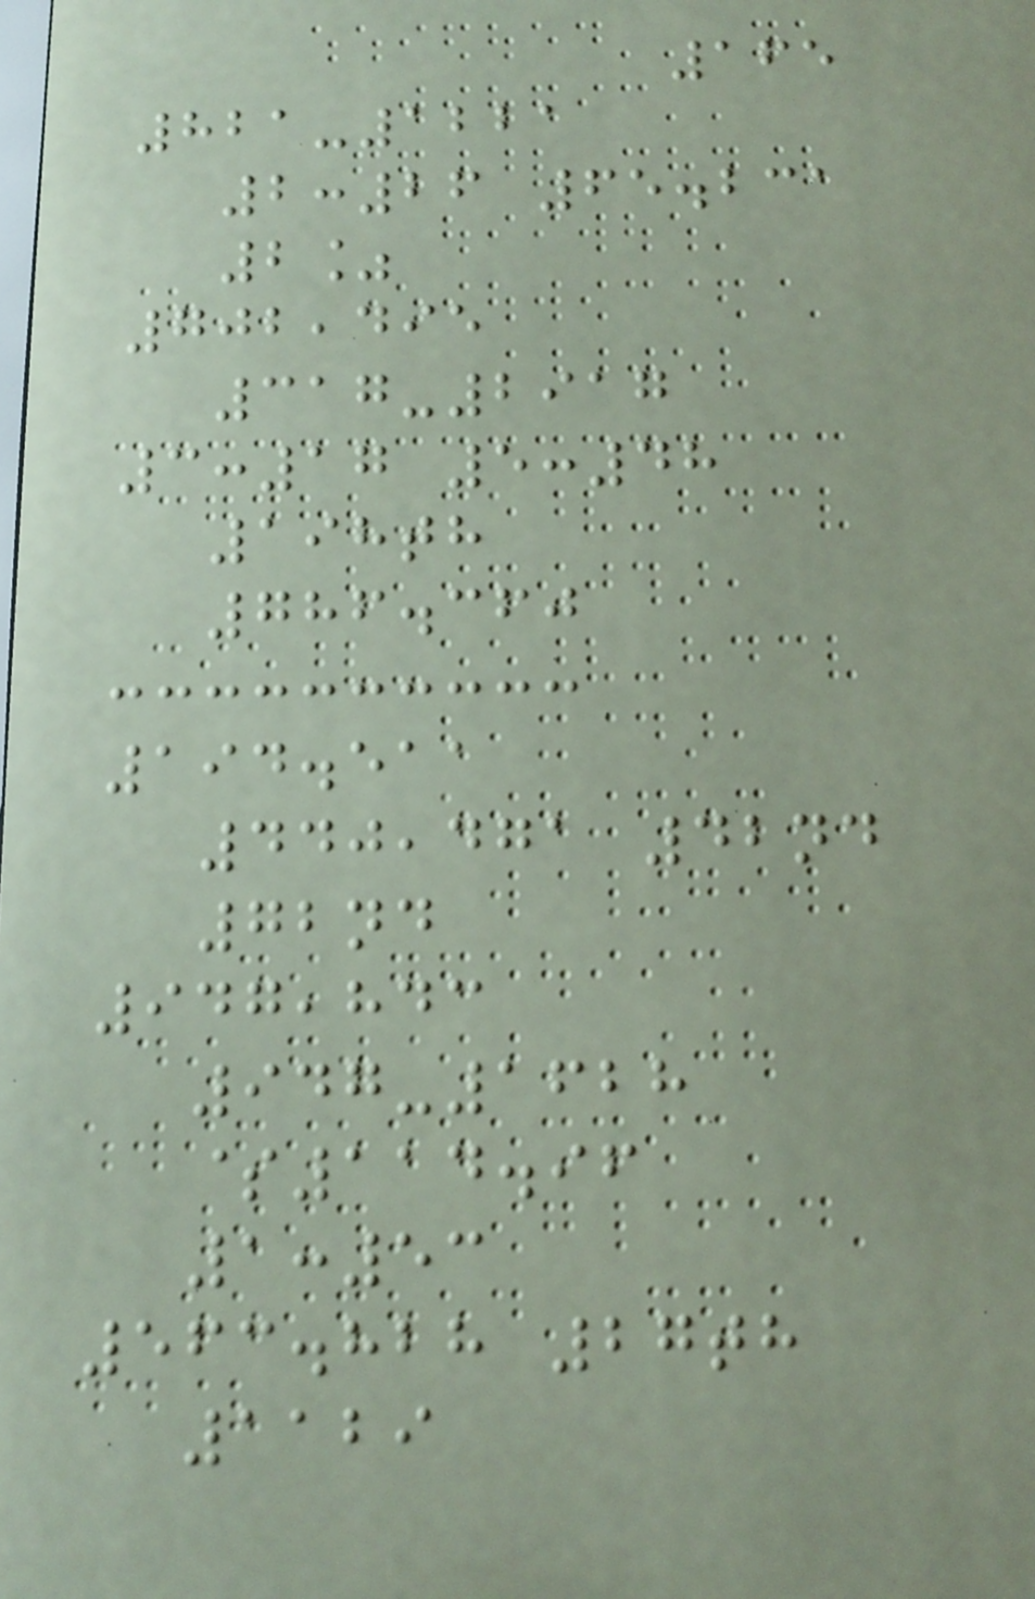165
821-1221
2:26 65.231
2%
702,495
317-2917
3:17 5:48
198th
786.360
194.511
440,471 42nd
72nd
947,843
947-1628
$114.96
1:53
563.828 27th
1129
